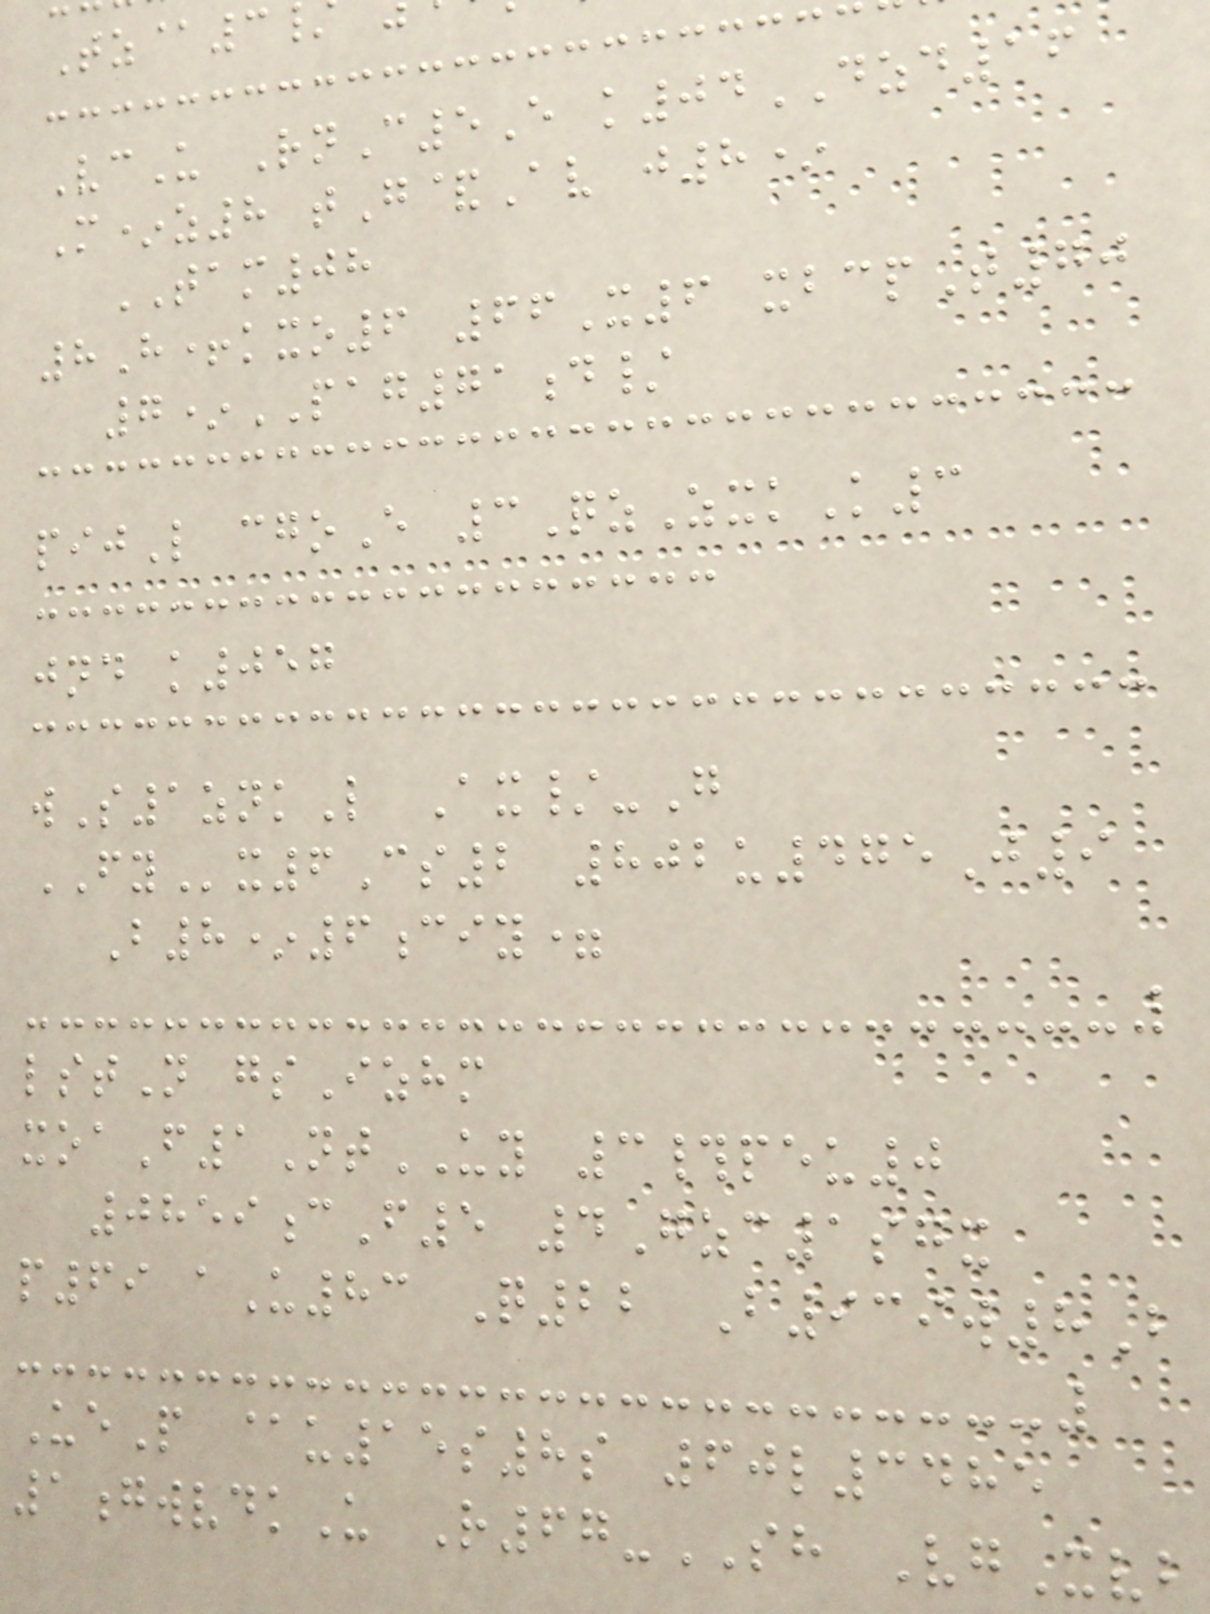Tz@3
VcU RnC5E k04DZD16
M*z8 tG&Av j8*
TAM08
8H+kxo6 66X6 xbcpT70
7*PAG71d/
pijL cgoE 3QzZxkK3
jnd k057
wS1znkL Ax/-G
FYx6Cs2 802u475J9
B8*6ciy=
lstN gsIzhm
xoaF1NtUY 3#peu0
0859cF5 4Gzc1sgx
p69 aU83 Q22 B939w8B
UeP @u15s8s 60l3485
1gwvdkU R67-SH VgXvb
